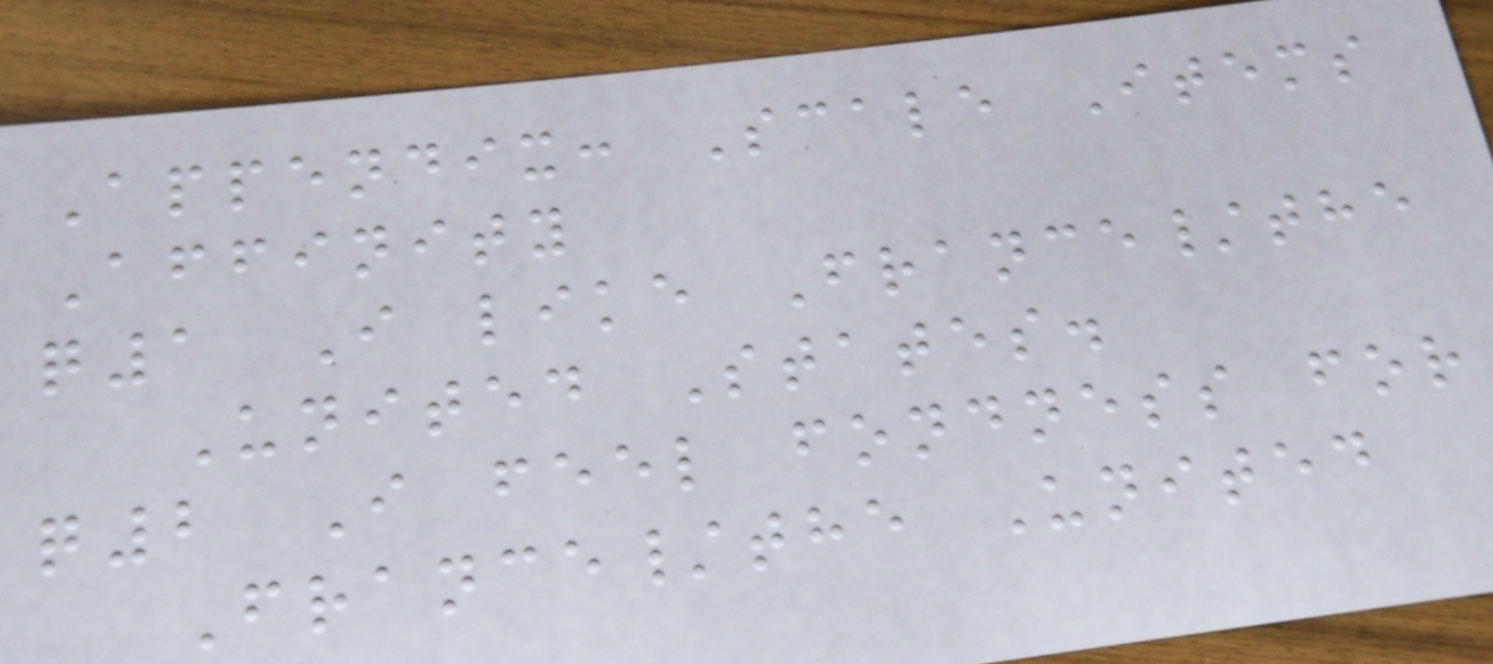Appendix: Scale Items
Affinity
q1 I like France/the
United States.
q2 I feel fondness for
France/the United
